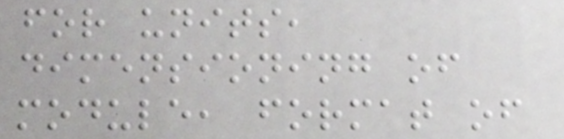for units,
dimensioning of
module, format of
